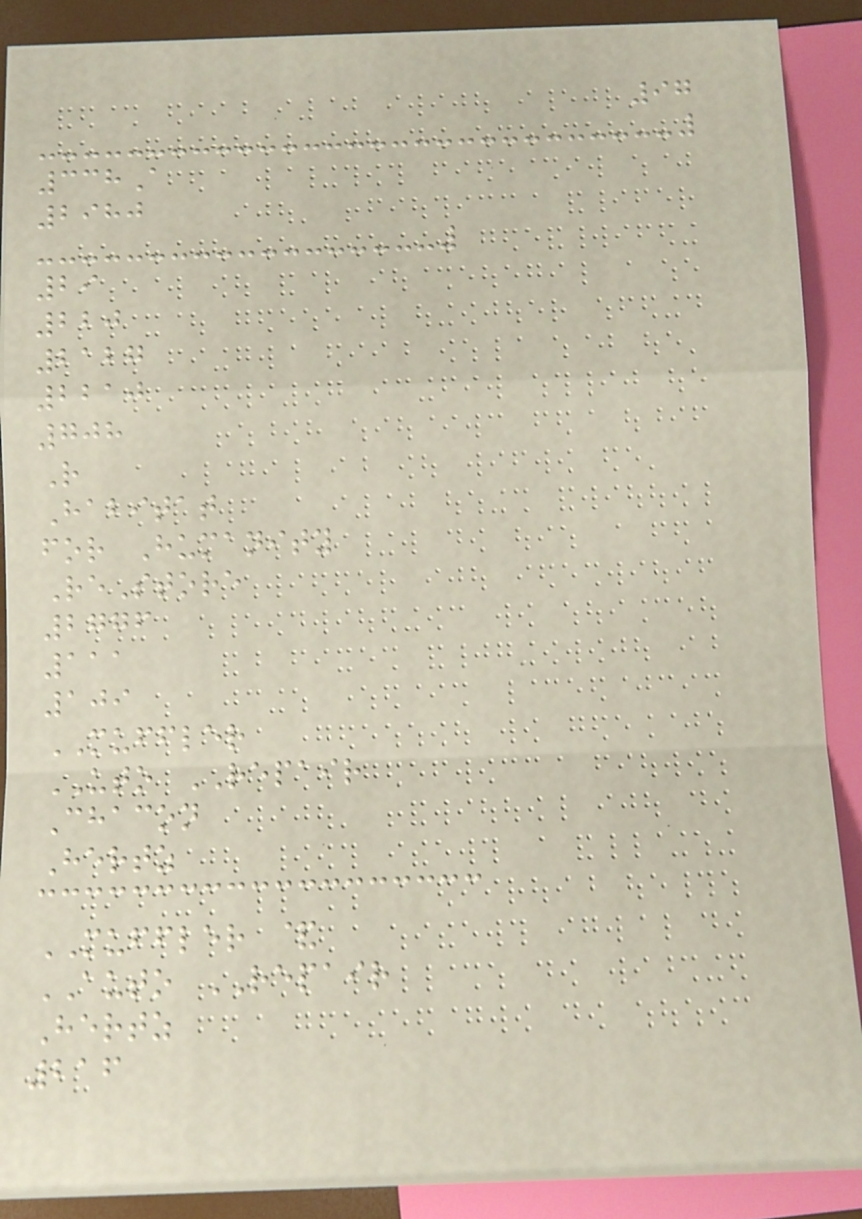97
338A
2980
29
220
2127
2210
708
R
Habitat
for Humanity
ReStore
2776
111
109
MUFFLER
UTO REPAIR
Chacon
Hertz
MUFFLER &
AUTO REPAIR
Hertz
216
